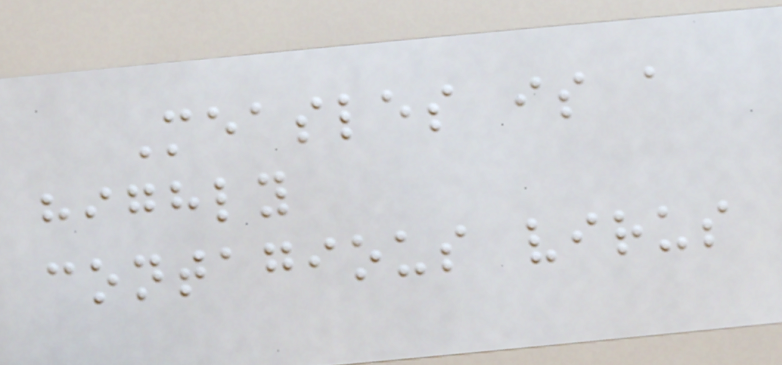Measles is a
highly
contagious virus
